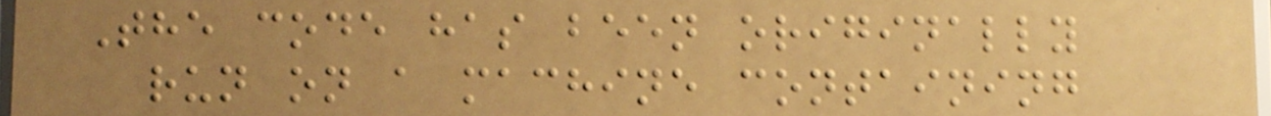The code has been originally
run on a machine containing
